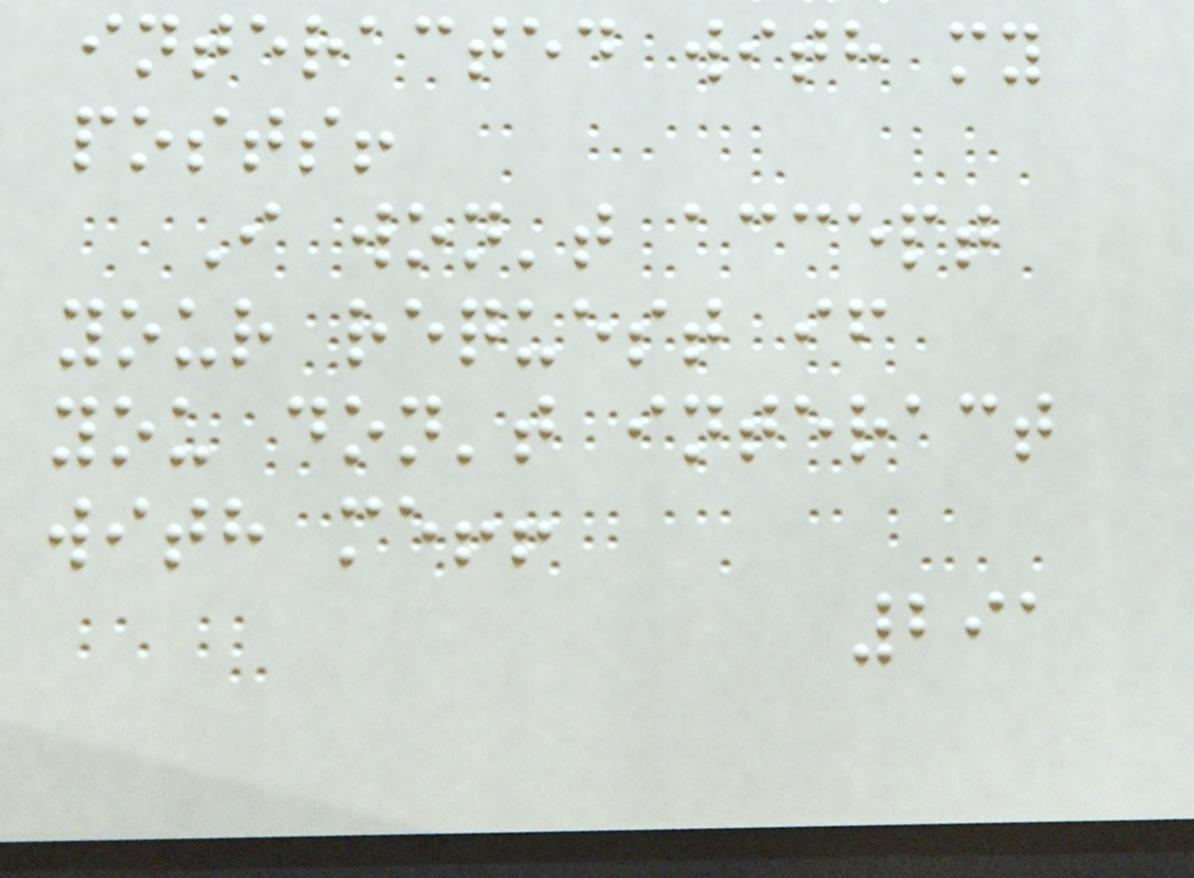interacted with my
posts!
I won't accept
your request if
you don't interact
with me!!
291
